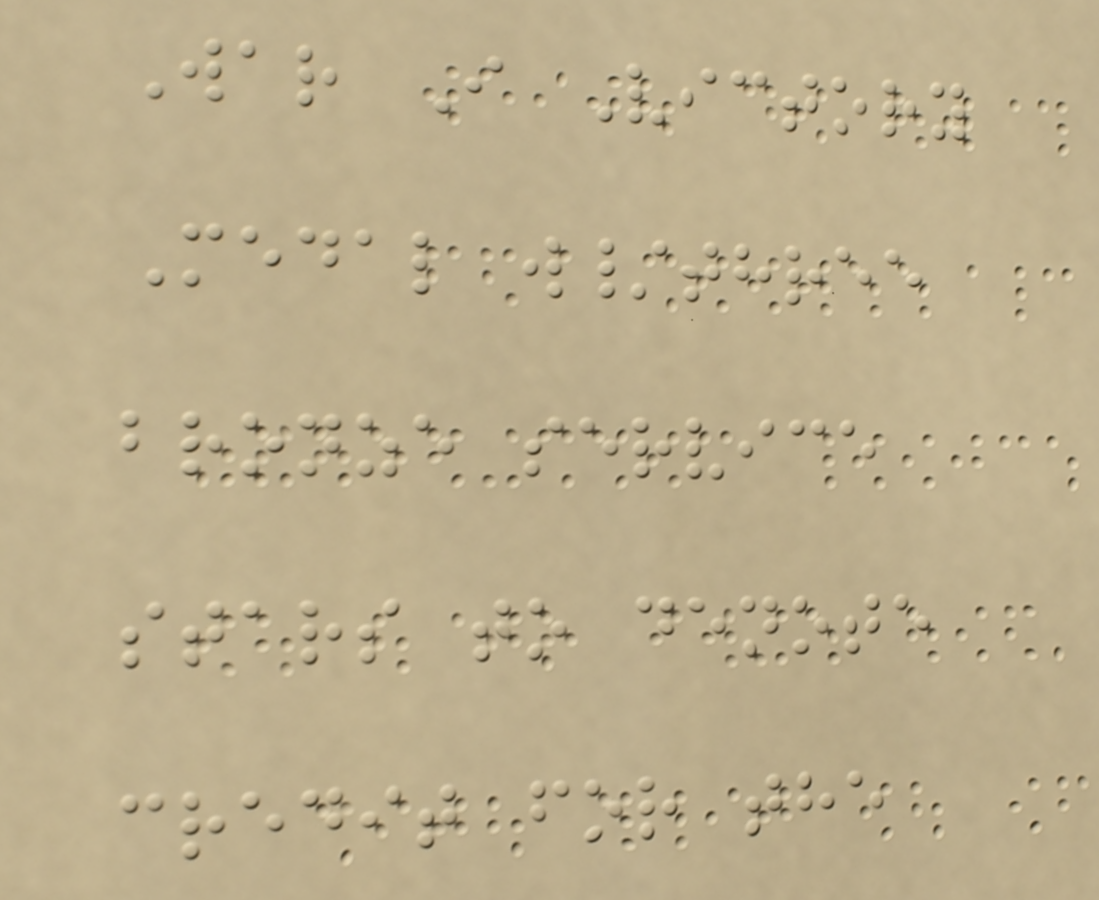War I Victory
Medal w/three
bronze service
stars to denote
credit for the
